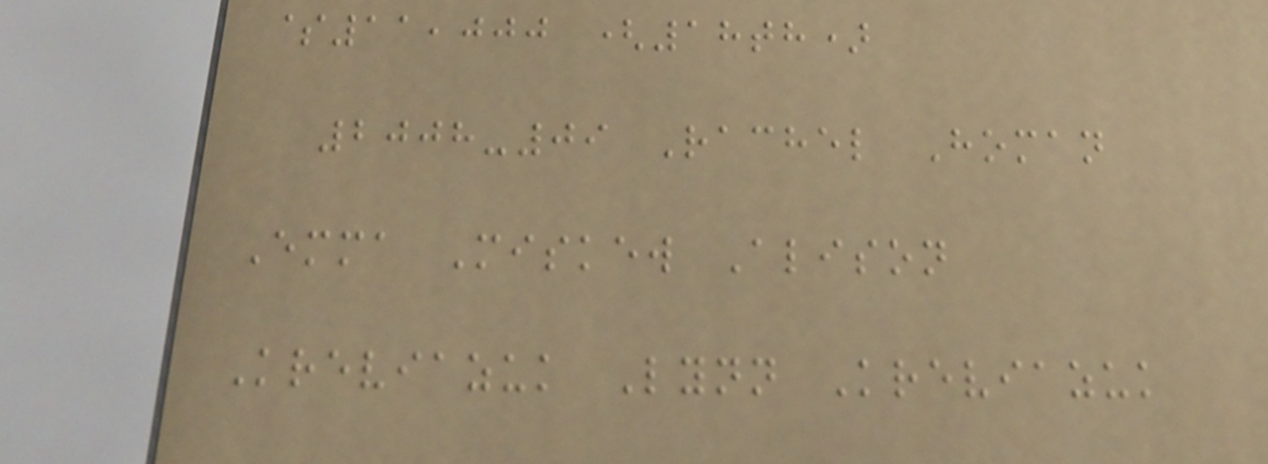$11,000 (18th)
2008-09 Rachel Homan
Emma Miskew Alison
Kreviazuk Lynn Kreviazuk
